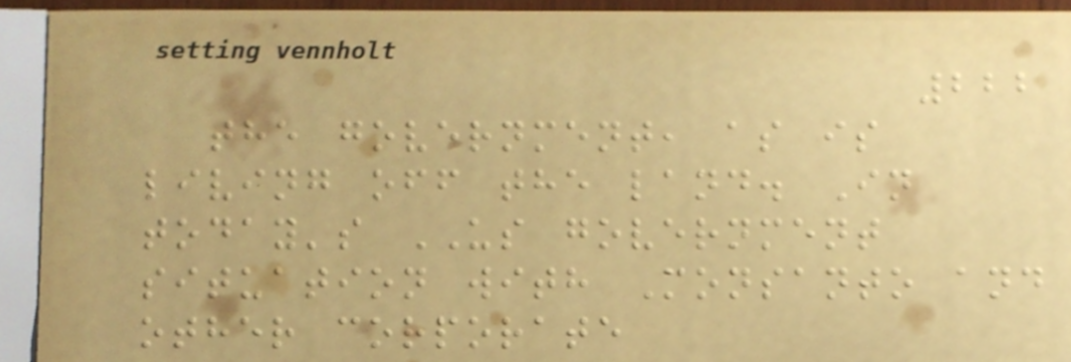222
the government, as is
living off the land. In
today's US government
situation with Monsanto and
other corporate
